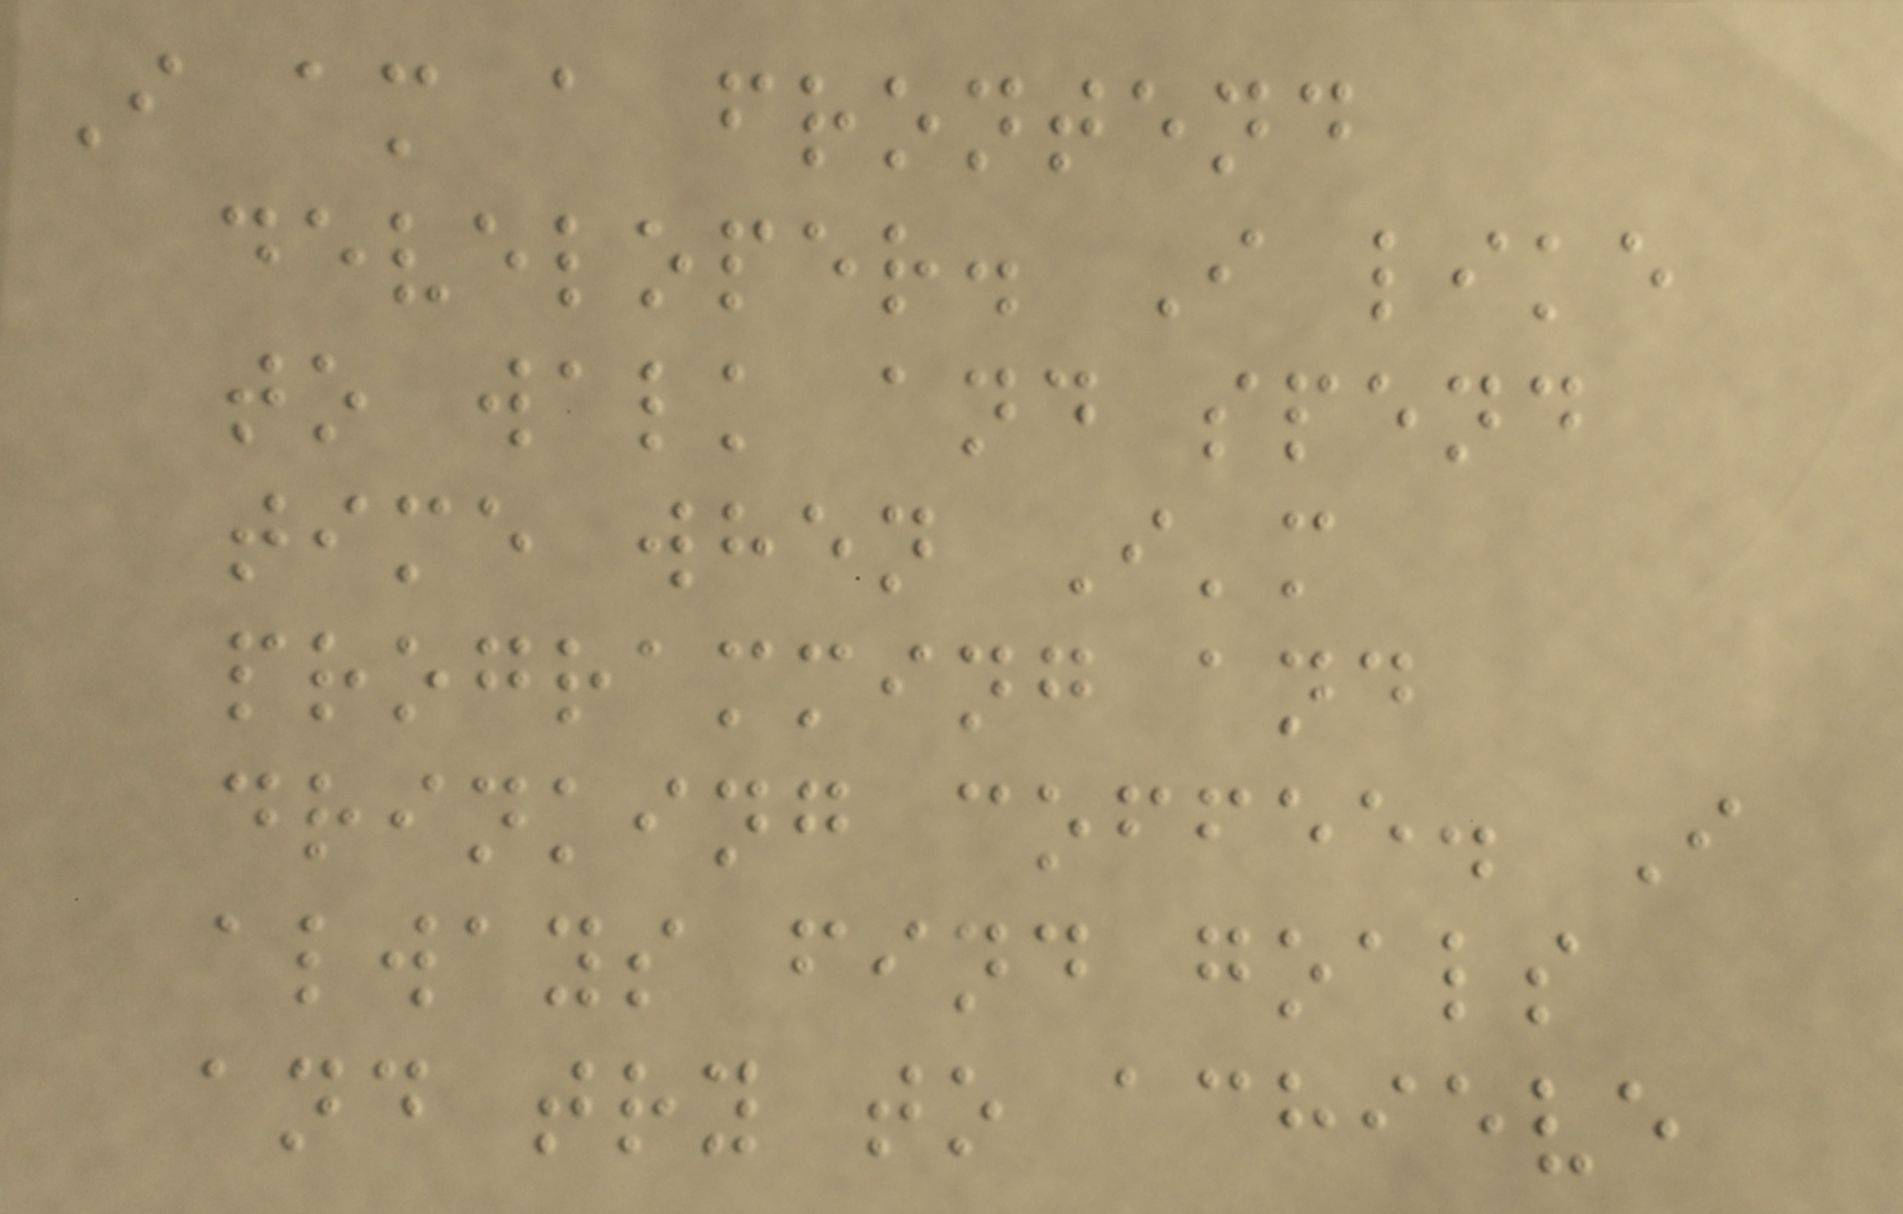I am a frontend
developer. I like
to walk and spend
time when I'm
programming and
drinking coffee. I
always find goals
and try to achieve
